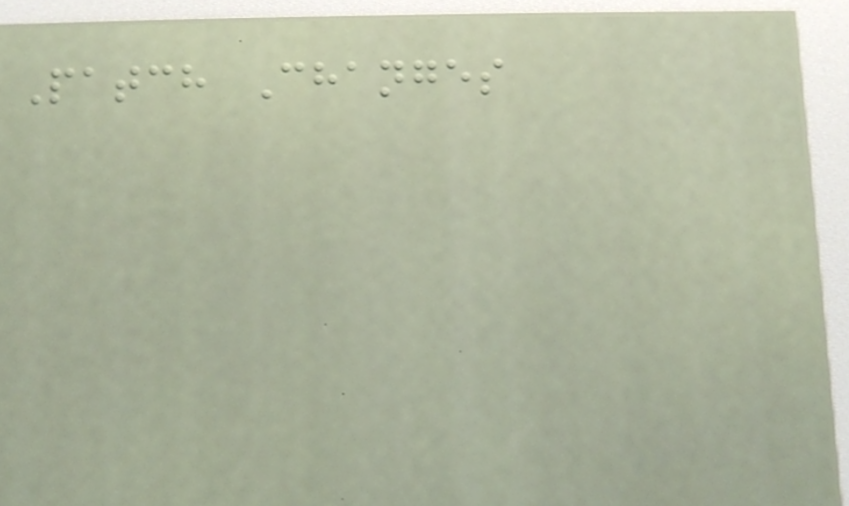Patch Changes
